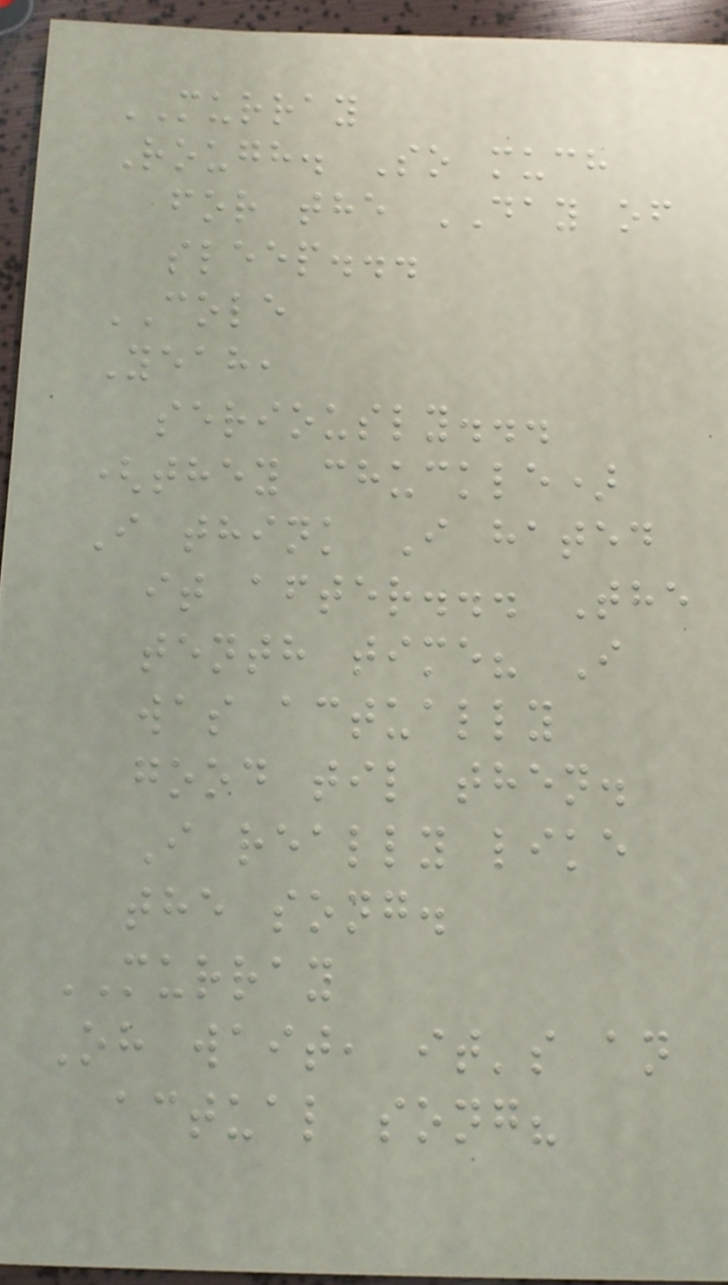MURRAY
Rough. So much
for the DAY of
sleep...
COLE
Yeah,
seriously...
(they chuckle)
I think I hated
it after... The
tenth time? I
was actually
good til then.
I really like
the song.
MURRAY
Oh wait, it's an
actual song?
